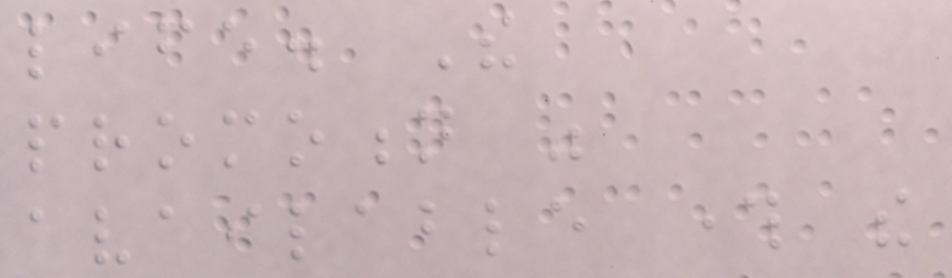life. The
promotion was
available through the
